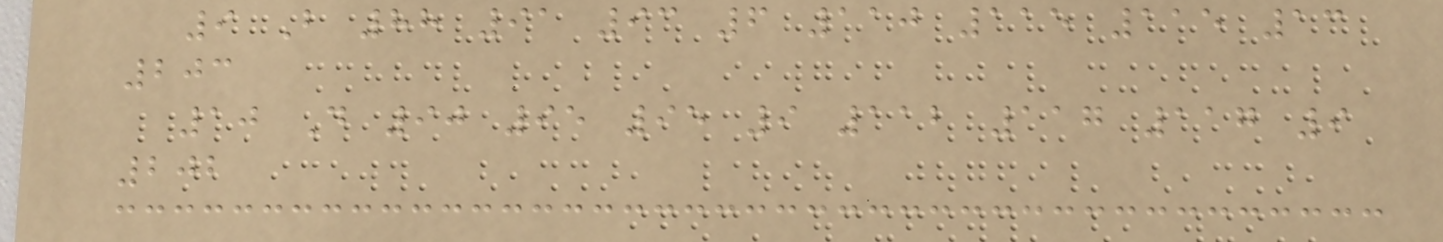9 B 88 91 93 6 110 115 115 13
203
10 D 90 95 95 9 112 117 117 9
202
